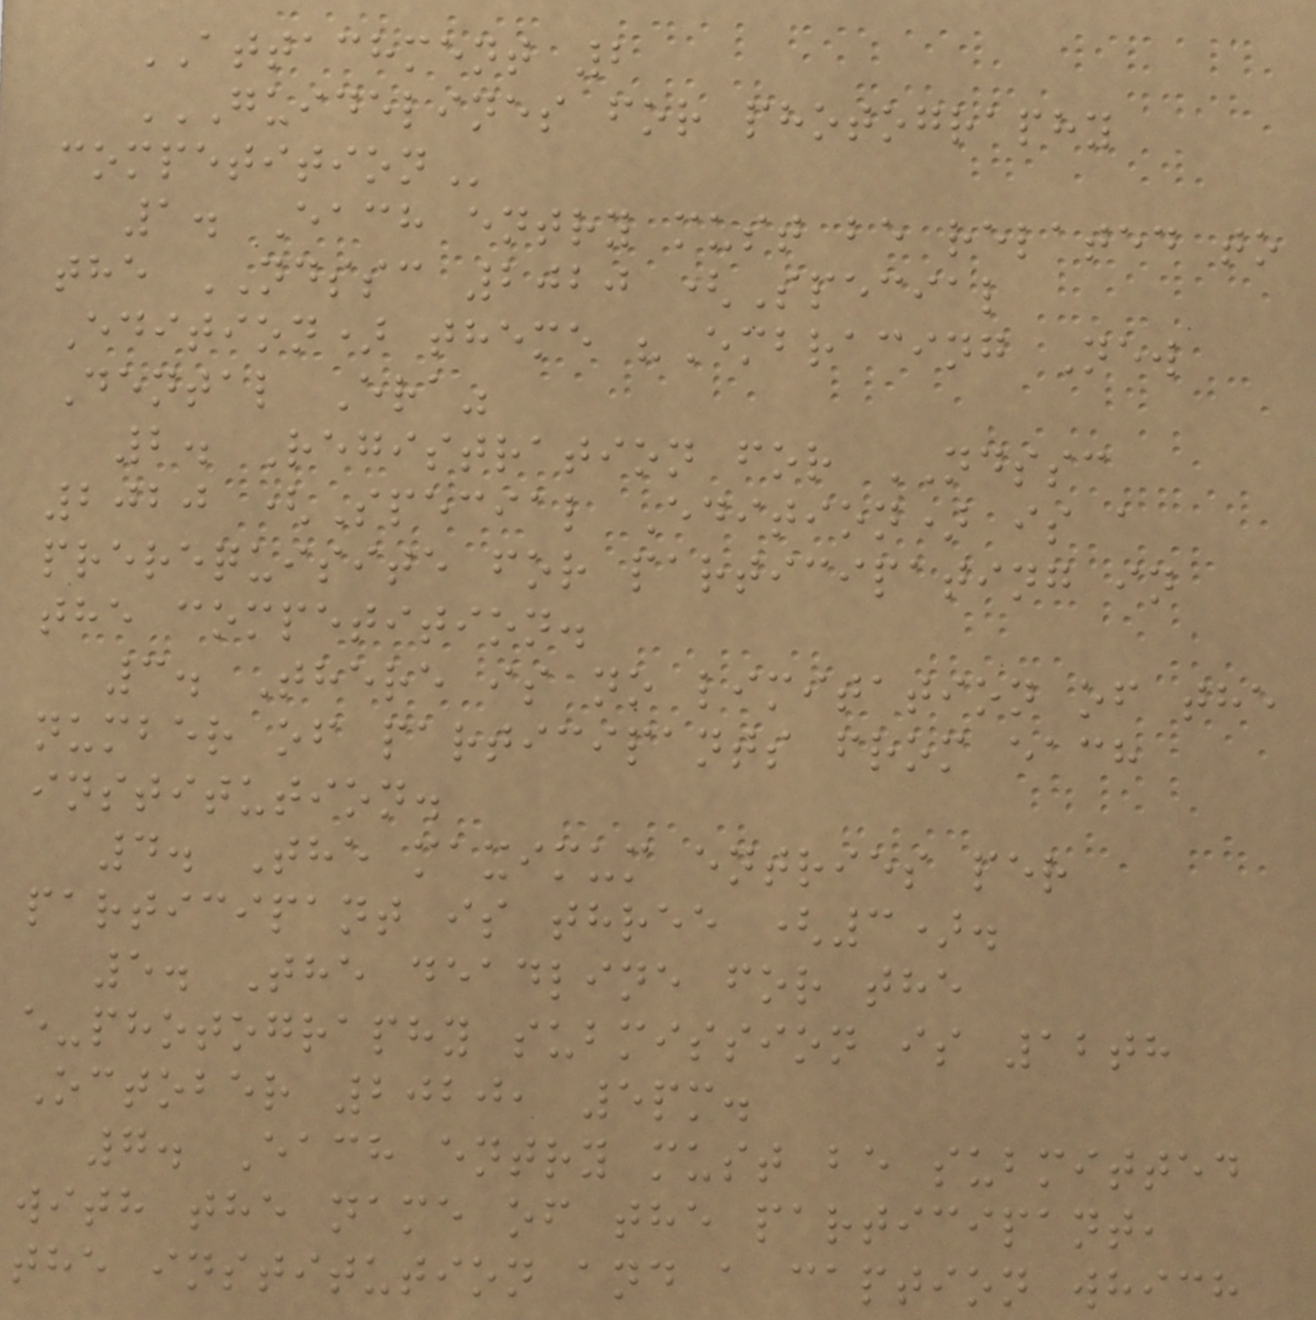ATTACHMENT 2
GUIDELINES FOR PHOTOGRAPHY
COMPETITION
1. Each entry must be related to
the NDSSC 2020 (Special
Edition) theme "Embracing New
Dental Era"
2. Registration for NDSSC
2020 (Special Edition) is a
prerequisite for participating in
the competition.
3. There is no limitation of the
number of participants from each
institution.
4. The maximum entries per
participant is three (3).
5. The deadline for the
e-photography submission is 12th
October 2020, 5pm.
7. Each entry must be submitted
with the name of the participant,
the institution and a caption which
